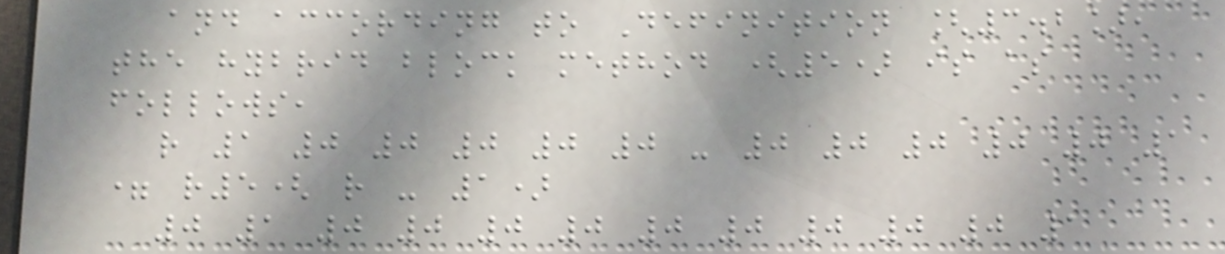and according to Definition [3.2],
the hybrid block method (5) is as
follows,
r 1 0 0 0 0 0 - 0 0 0 0 0 1
= r5( r - 1)
0 1 0 0 0 0 0 0 0 0 0 1
